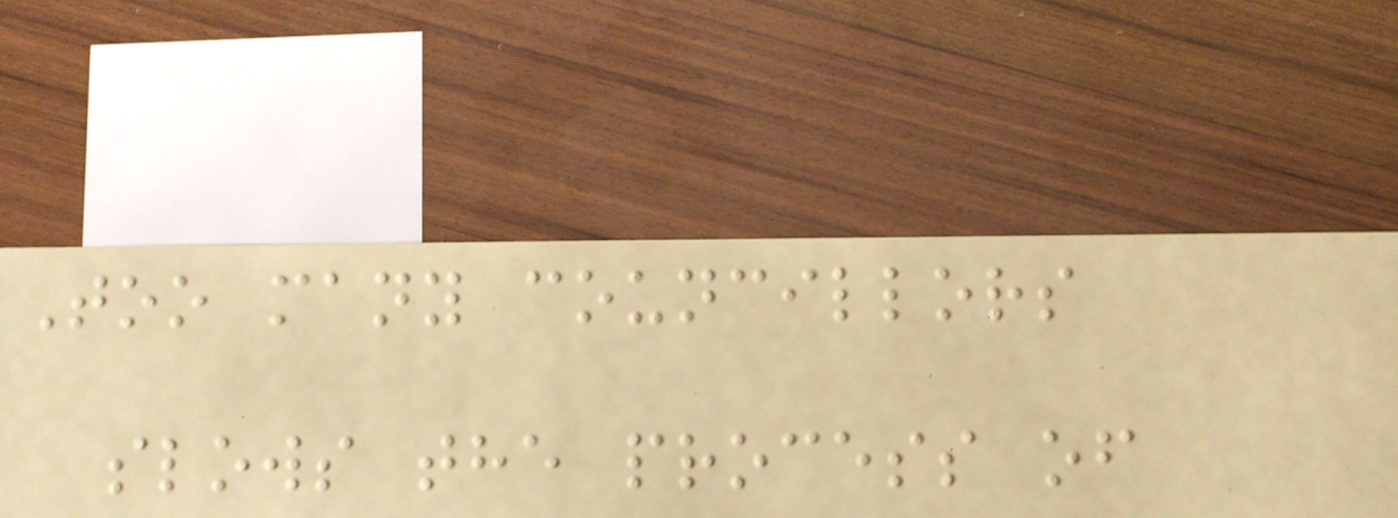Too many councillors
slows the process of
